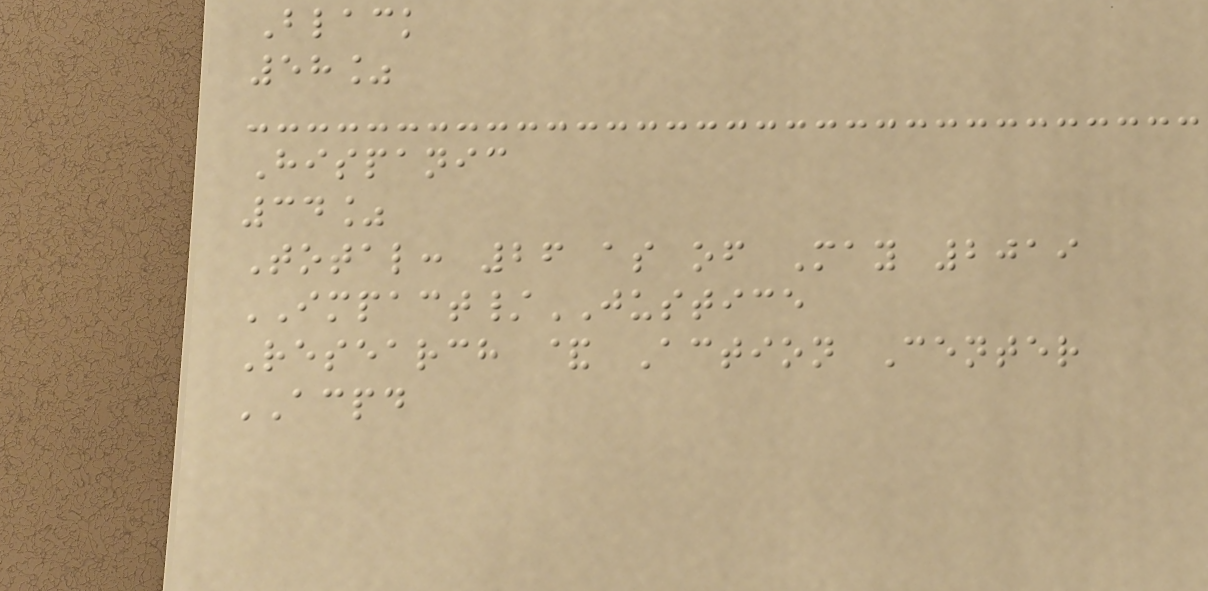Black
58%
Hispanic
34%
Total: 26 as of May 2019
IMPACT/JUSTICE
Research & Action Center
ACPD
